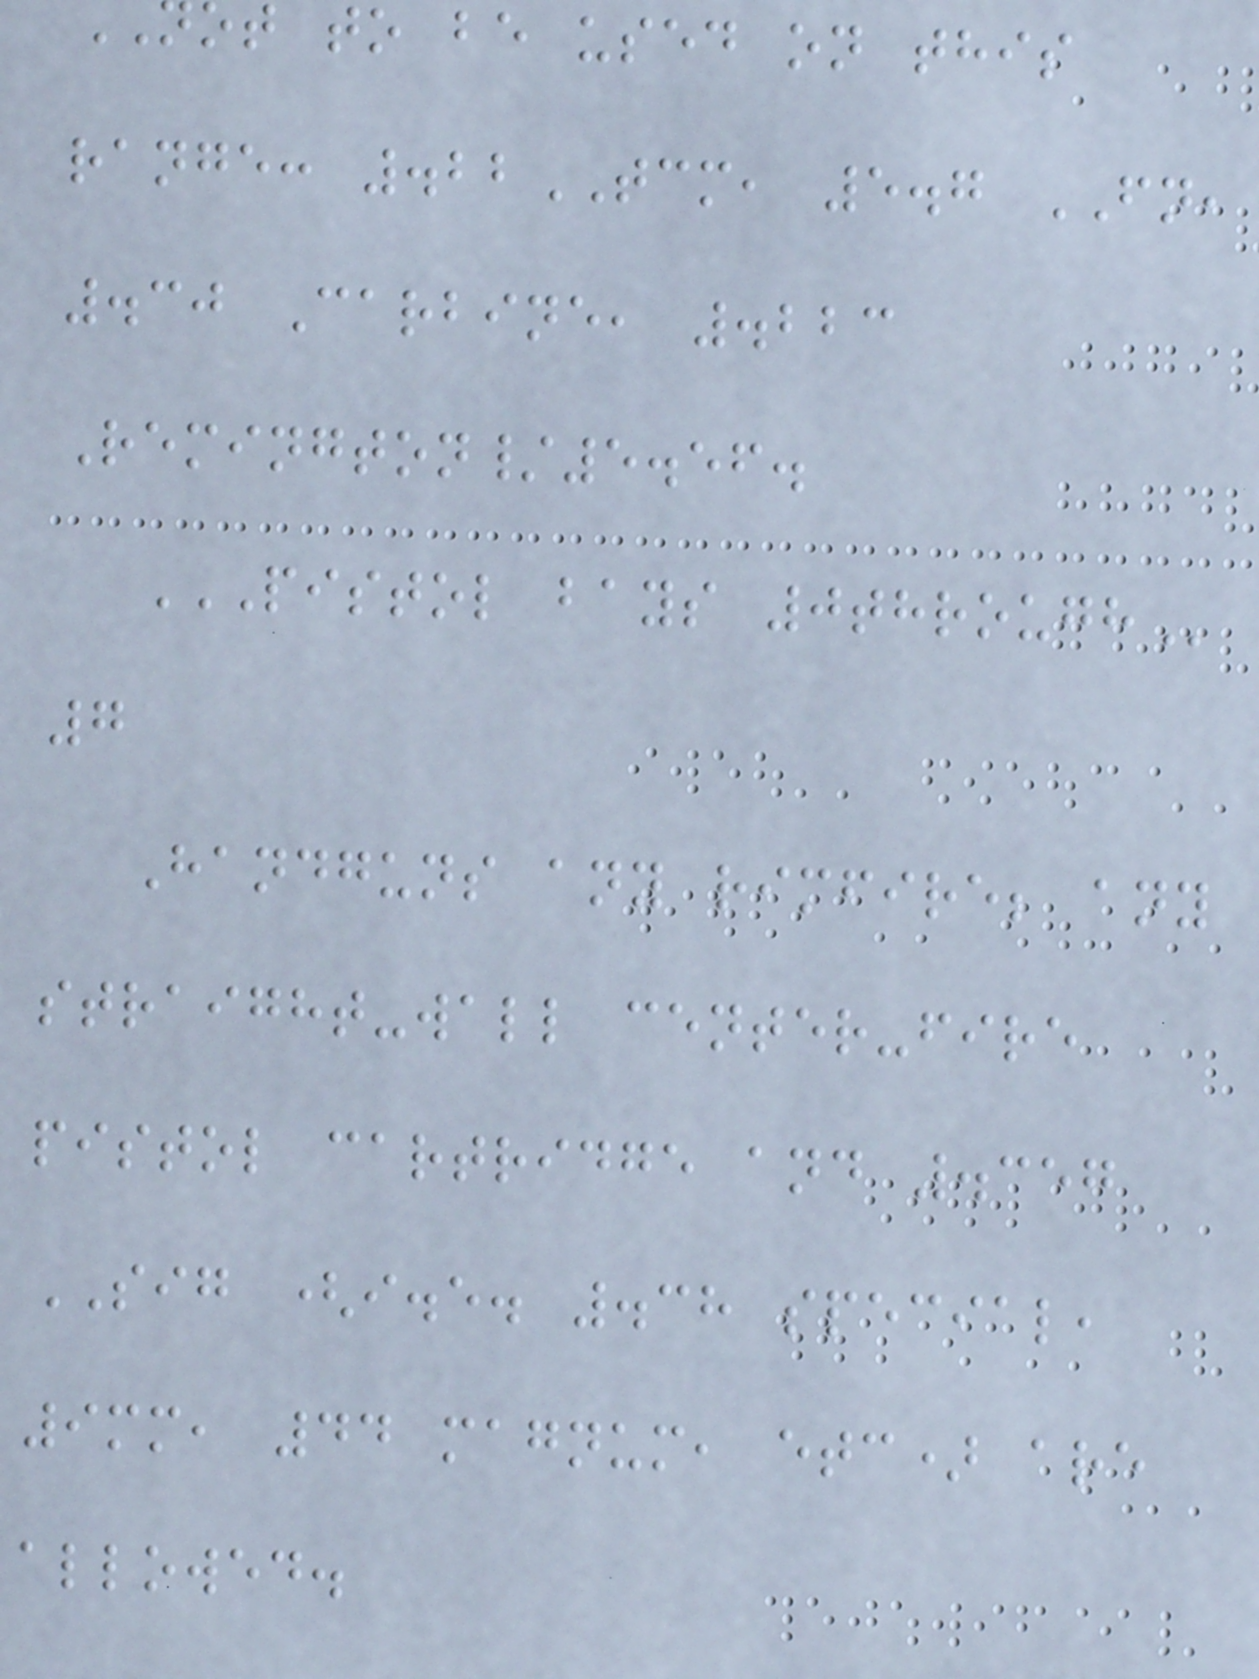t to be used on this
range: .22TCM, 5.7 FN,
.30 Carbine, .223
Remington/5.56.
PISTOL BAYS 0THROUGH
7
Handguns any rimfire; any
straight-wall center-fire
pistol cartridge and .357
SIG (i.e. .38 special,
9mm, 44 magnum, etc) are
allowed.
